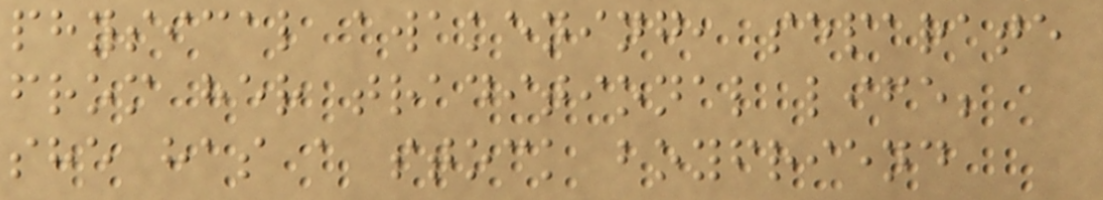physical awakening, separate
from her traditional life;
she has a stock boyfriend
